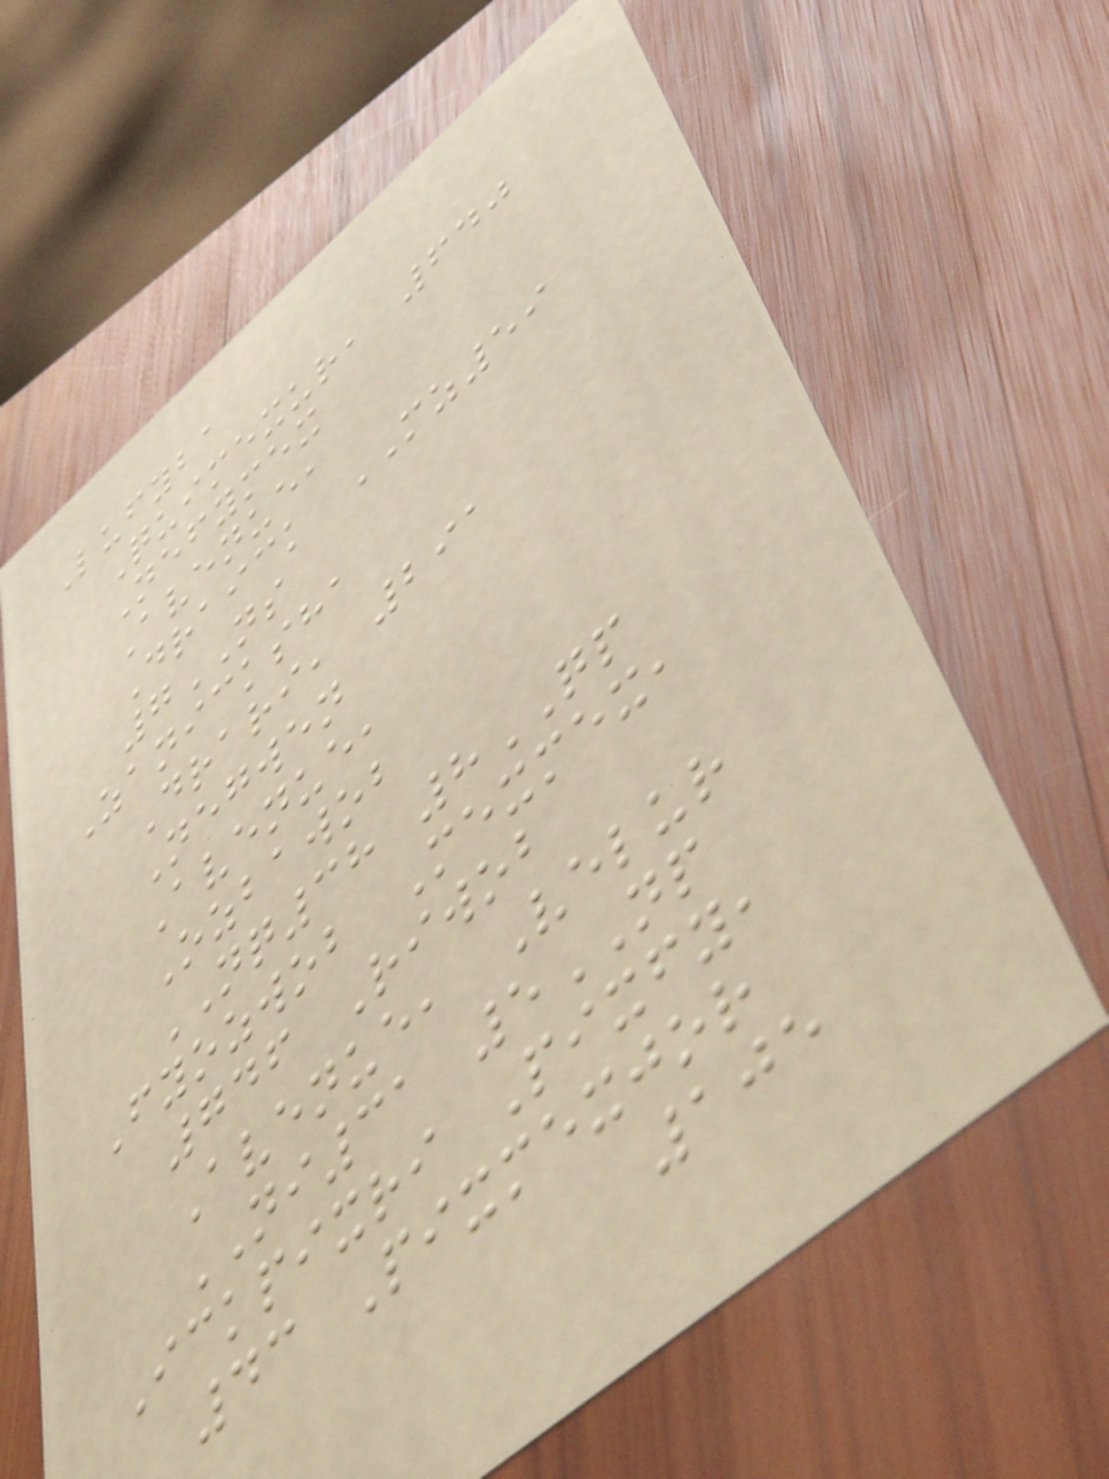Lufyba
Quimexur, 640
Nefymex
Avenue,
Draick MZ59
7NS
Zanicksha
Drari, 291
Negwen
Avenue,
Ozbawob
NQ38 8QP
Fyozwob Mexmex,
746 Riwob
Avenue, Velur
NI31 5NP
Ickpixri Pixfy,
43 Pixmexjor
105
